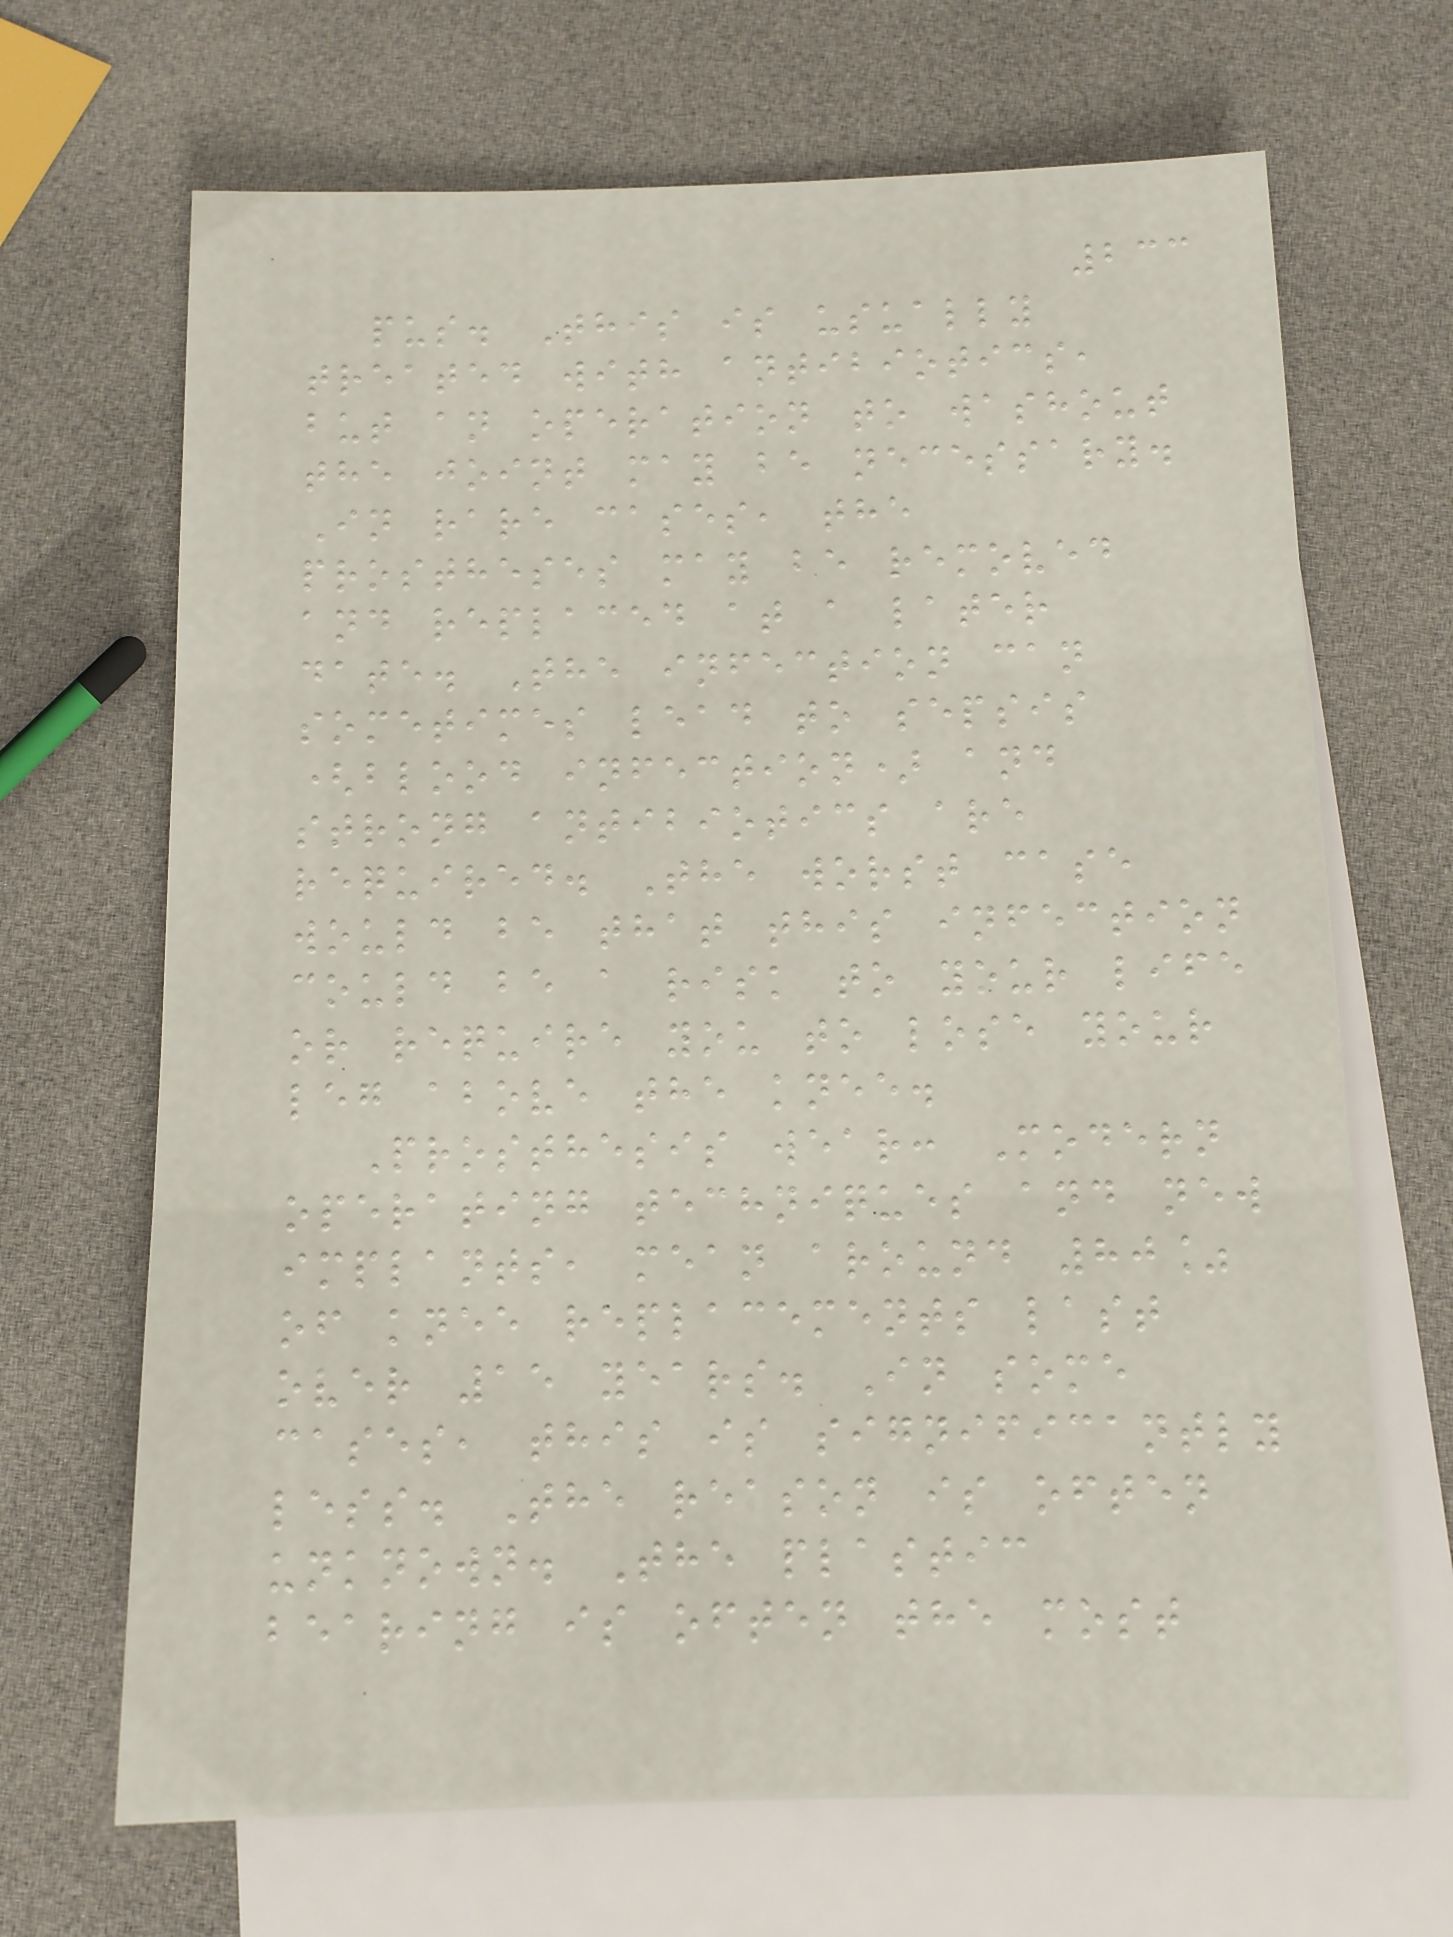233
pus. This is usually
treated with antibiotics,
but an operation to washout
the joint may be necessary.
In rare cases, the
prostheses may be removed
and replaced at a later
date. The infection can
sometimes lead to sepsis
(blood infection) and
strong antibiotics are
required. The worst case
would be that this infection
could be a risk to your life
or require you to lose your
leg above the knee.
Prosthesis wear: Modern
operating techniques and new
implants, mean around 80%
of knee replacements last
over 15 years. In some
cases, this is significantly
less. The reason is often
unknown. The plastic
bearing is often the most
